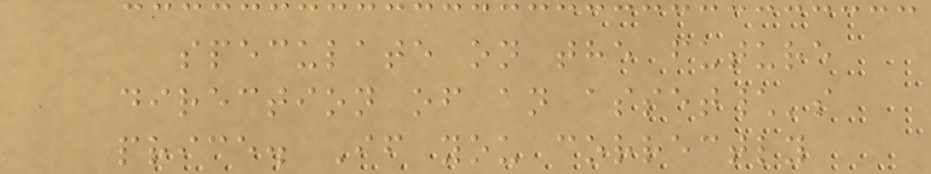speculate on the future
direction of an asset\'s
price. If you correctly
